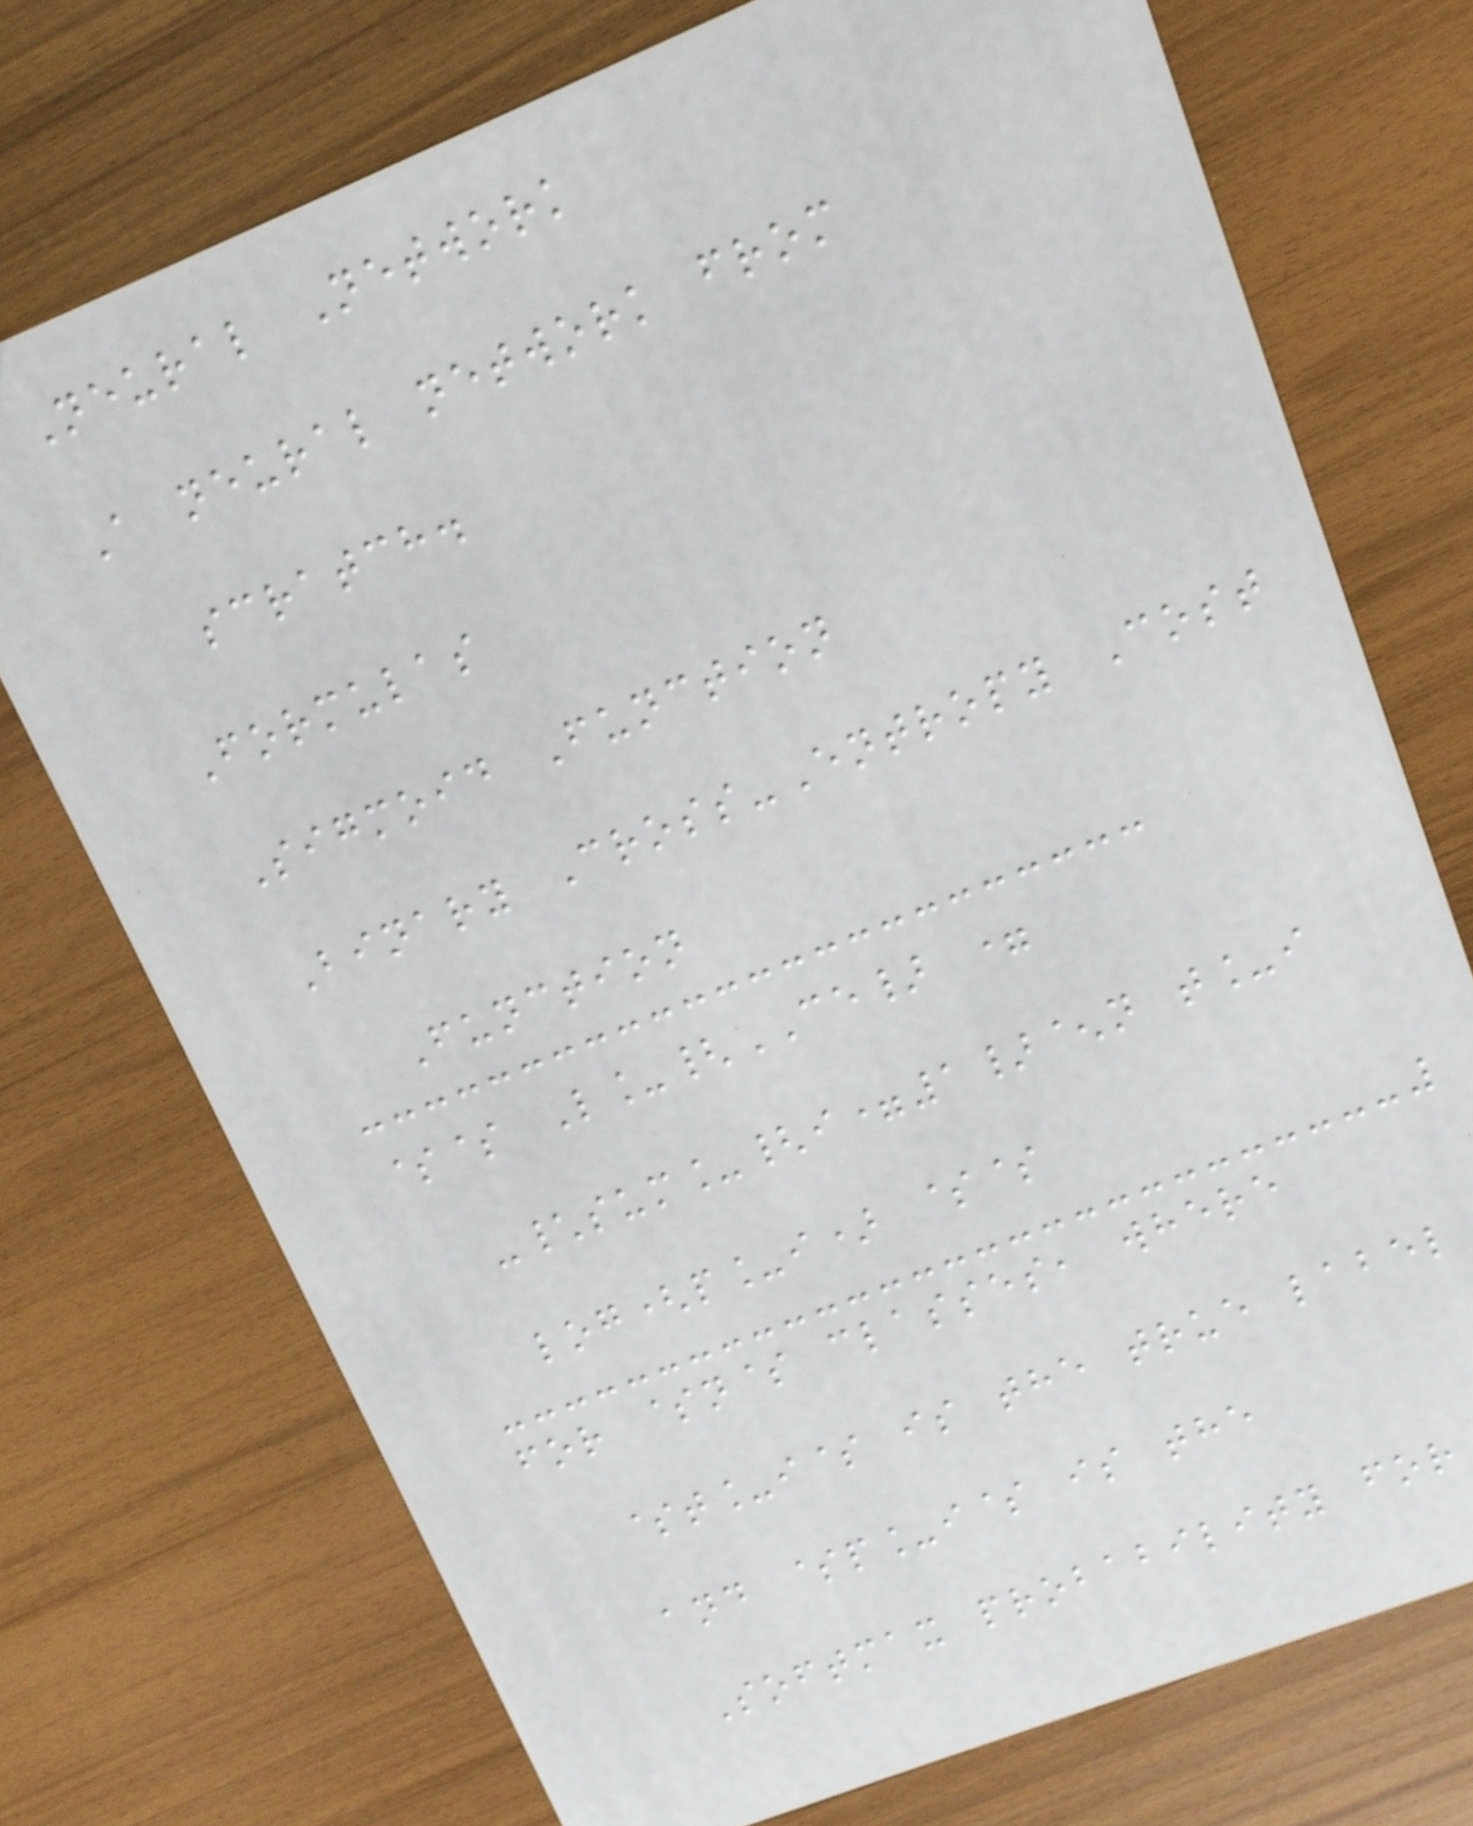Neural Network
A neural network from
scratch.
Formulas
Sigmoid Function
Binary Cross-Entropy Cost
Function
$$ L_{CE} =
-\sum_{i=1}^n t_i
log(p_i) $$
for $n$ classes, where
$t_i$ is the true label
and $p_i$ is the
Softmax probability for
